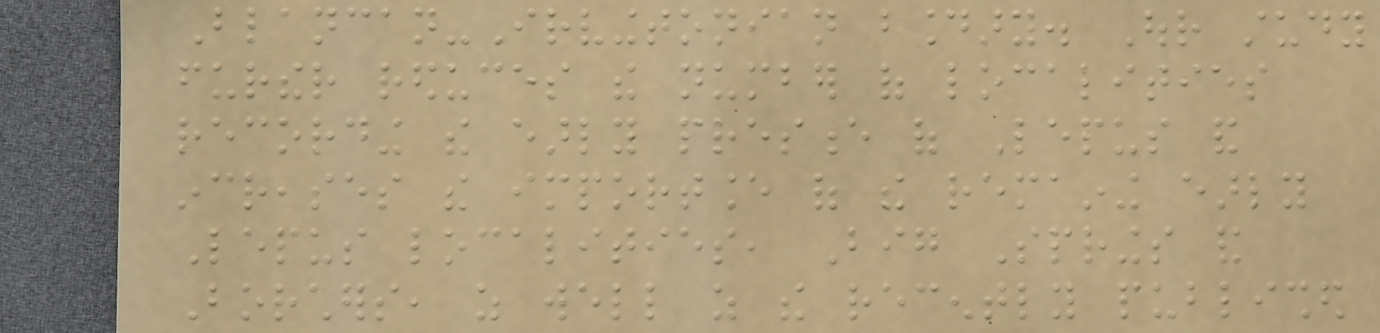Blancan-Irvingtonian boundary. Our study
further reduces the number of localities
recording the early presence of Lepus and
increases the importance of the remaining early
Lepus localities, Big Springs and
Borchers, as well as the recently published
